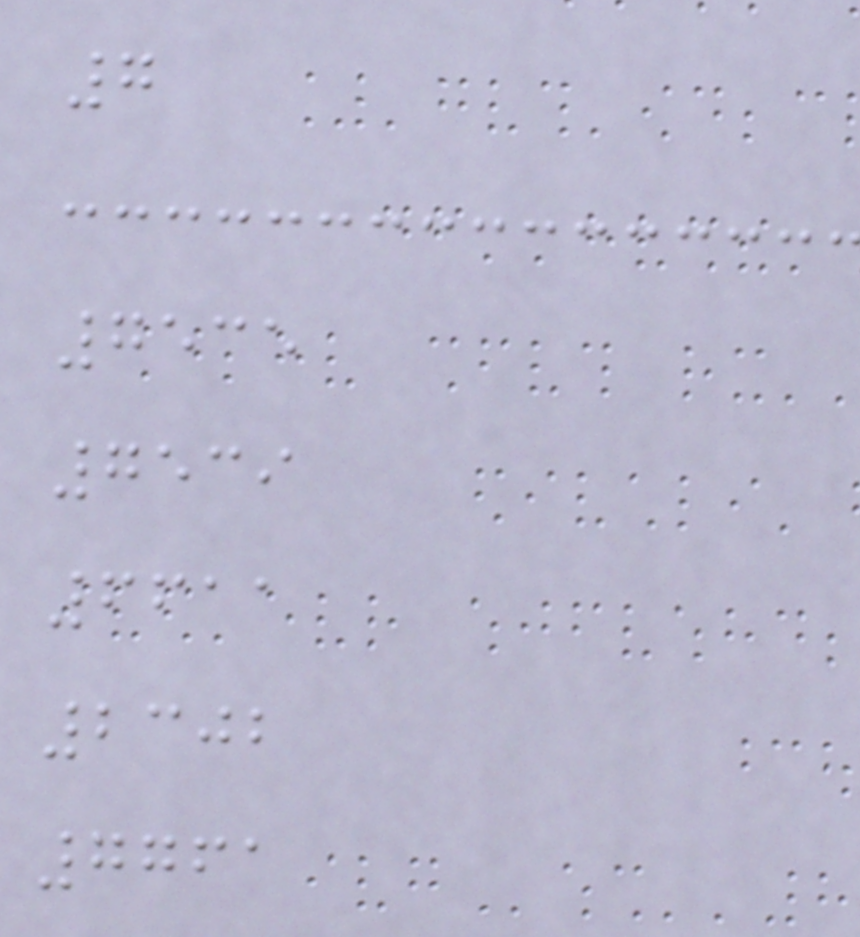7
7535
7539
6611
2302
7761
